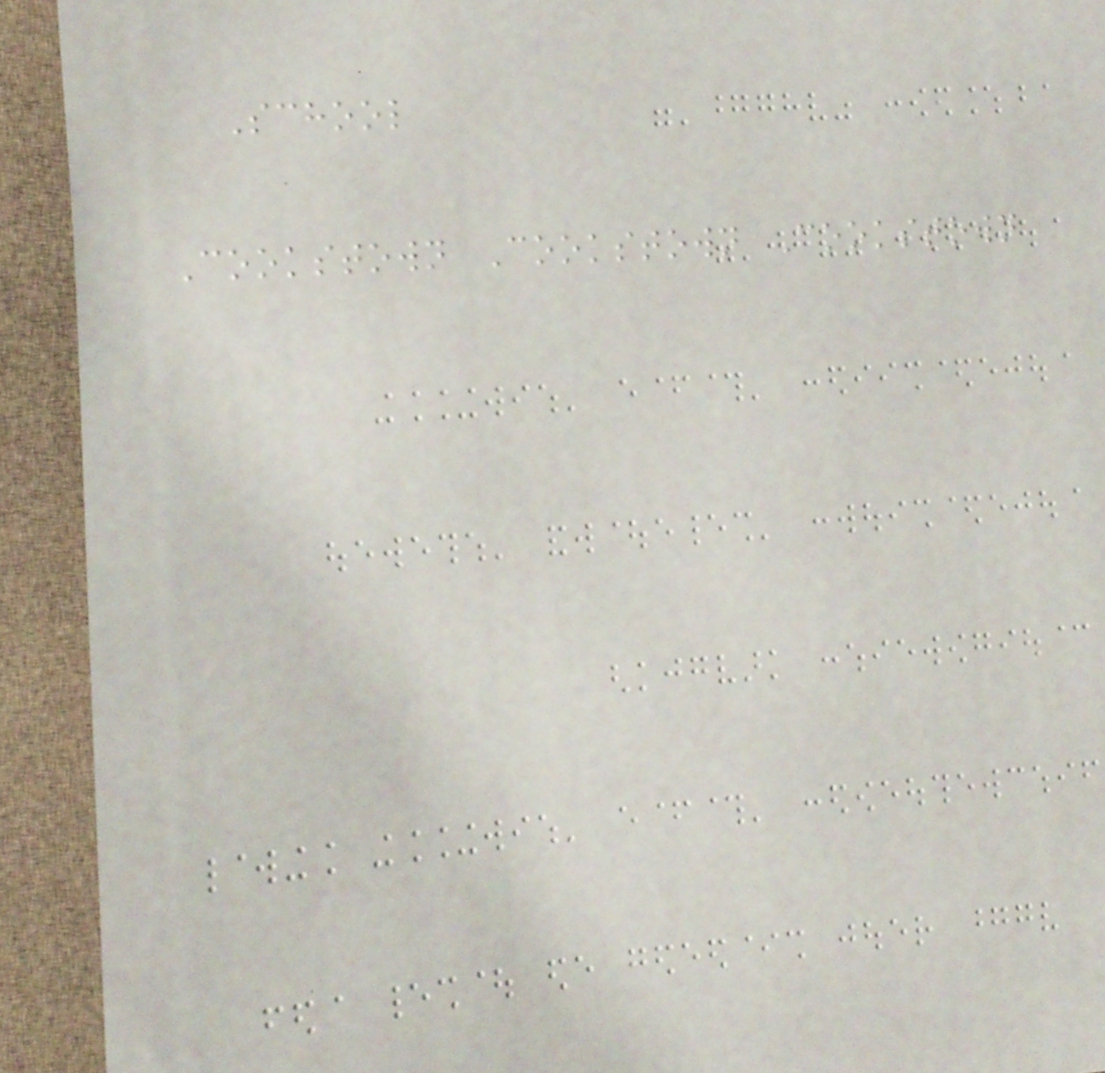School
Cookstown Cookstown Cookstown
